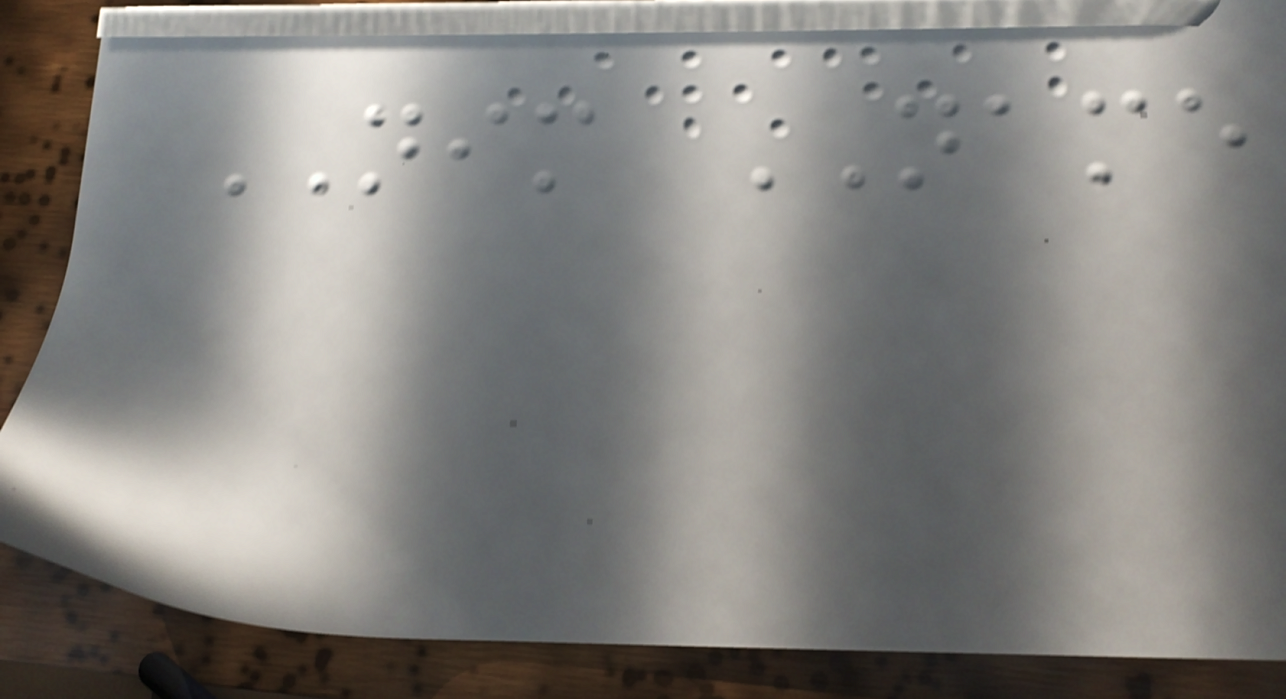NIM NAME
